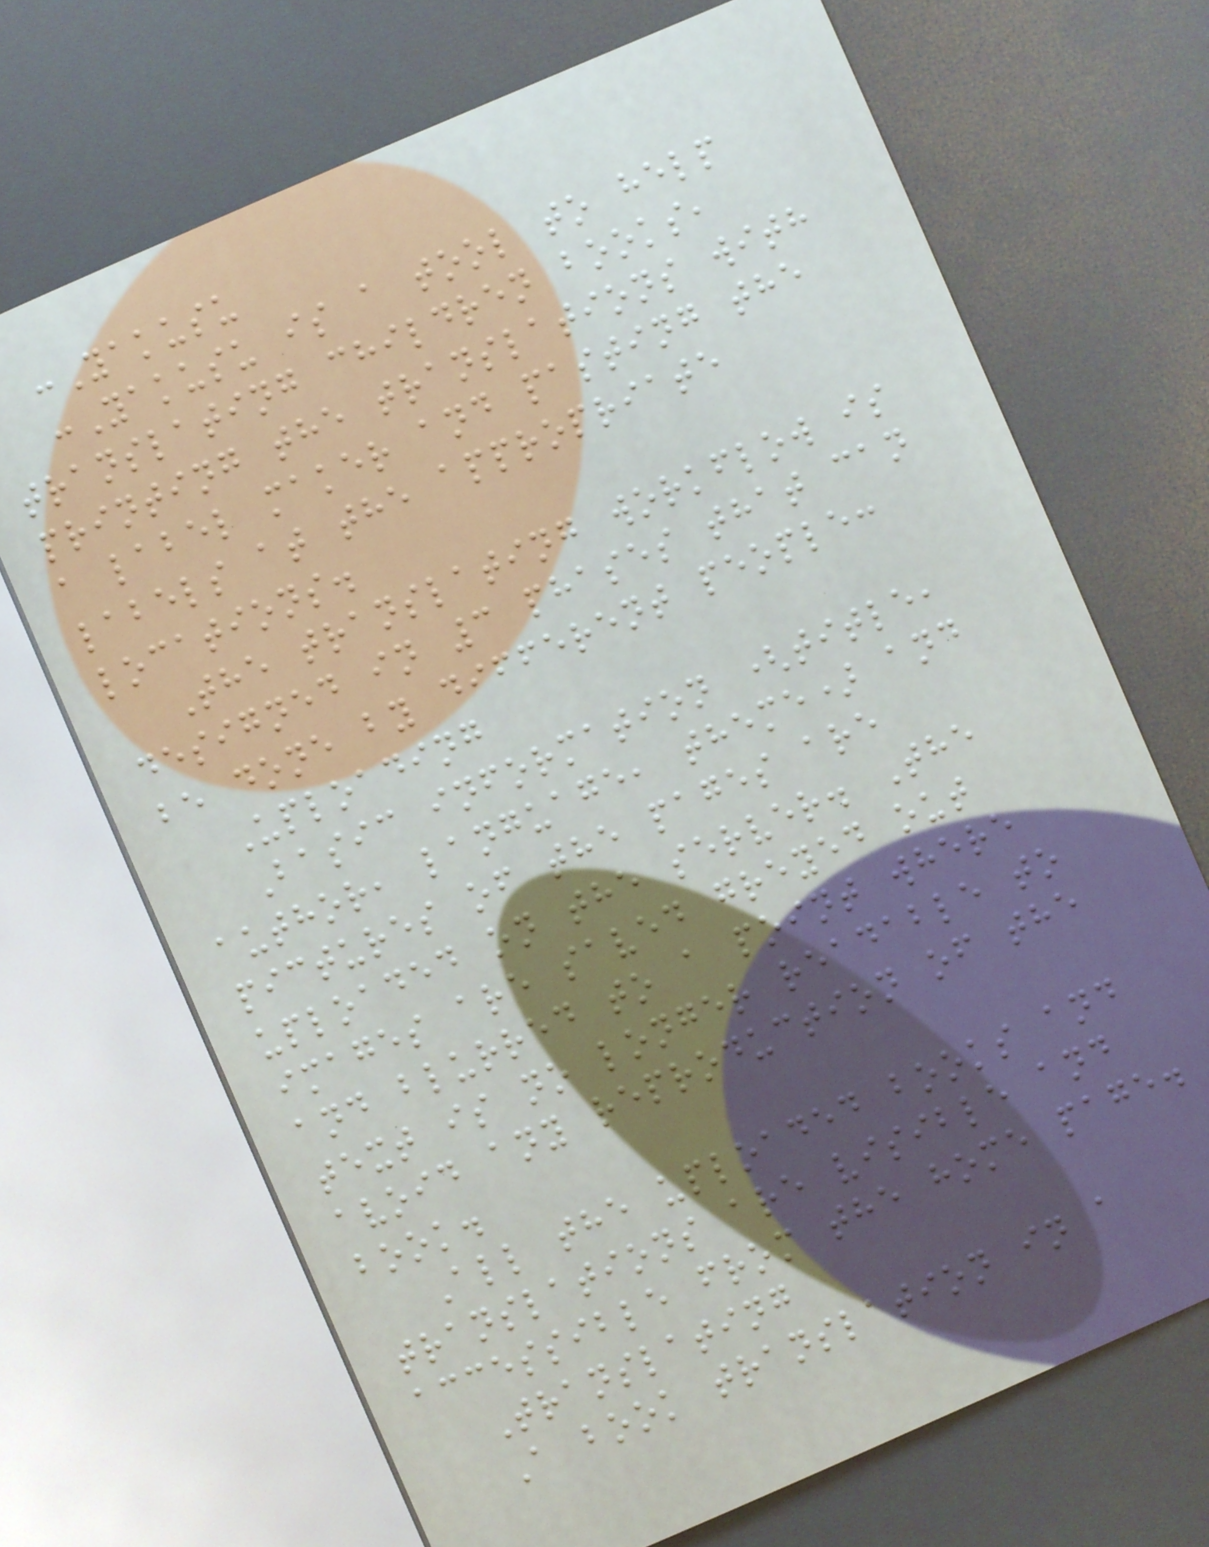:Yakusu
:Yakusu is a tool to help
translating children books,
printing the translations with
a label maker and pasting the
labels at the appropriate
locations.
The translating workflow is
designed in 3 phases that can
be done by different people:
Uploading
Basic information (title,
author, language, theme) and
pictures of the pages are
uploaded on the server. The
images are saved greyed out
and blurred to a point where
text is no longer readable to
avoid any reproduction of the
book.
All the uploaded books and
translations are visible and
accessible from the home page.
Translating
A book translation in a
